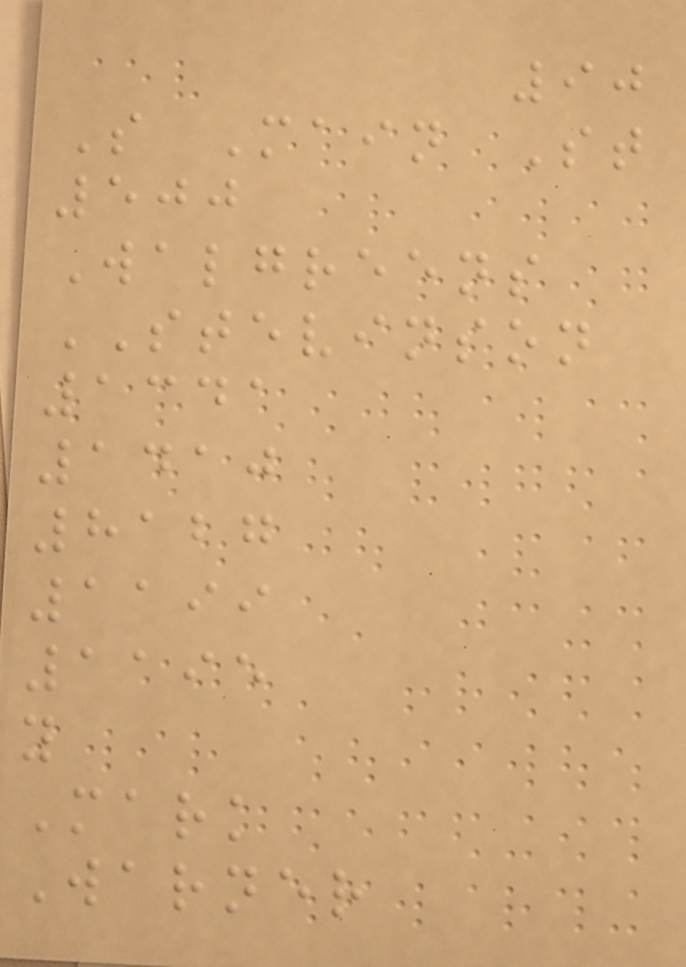90
S Main St
500
Walgreens
STEVINSON
1341
1410
8127
1199
1195
y
Mark
Warner
